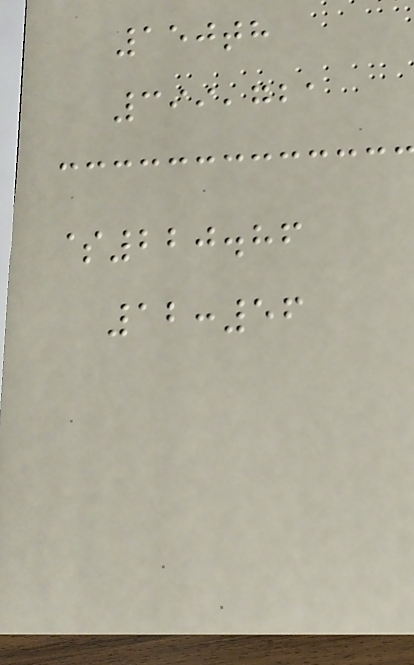150th
399,721
$220.86
12:56
